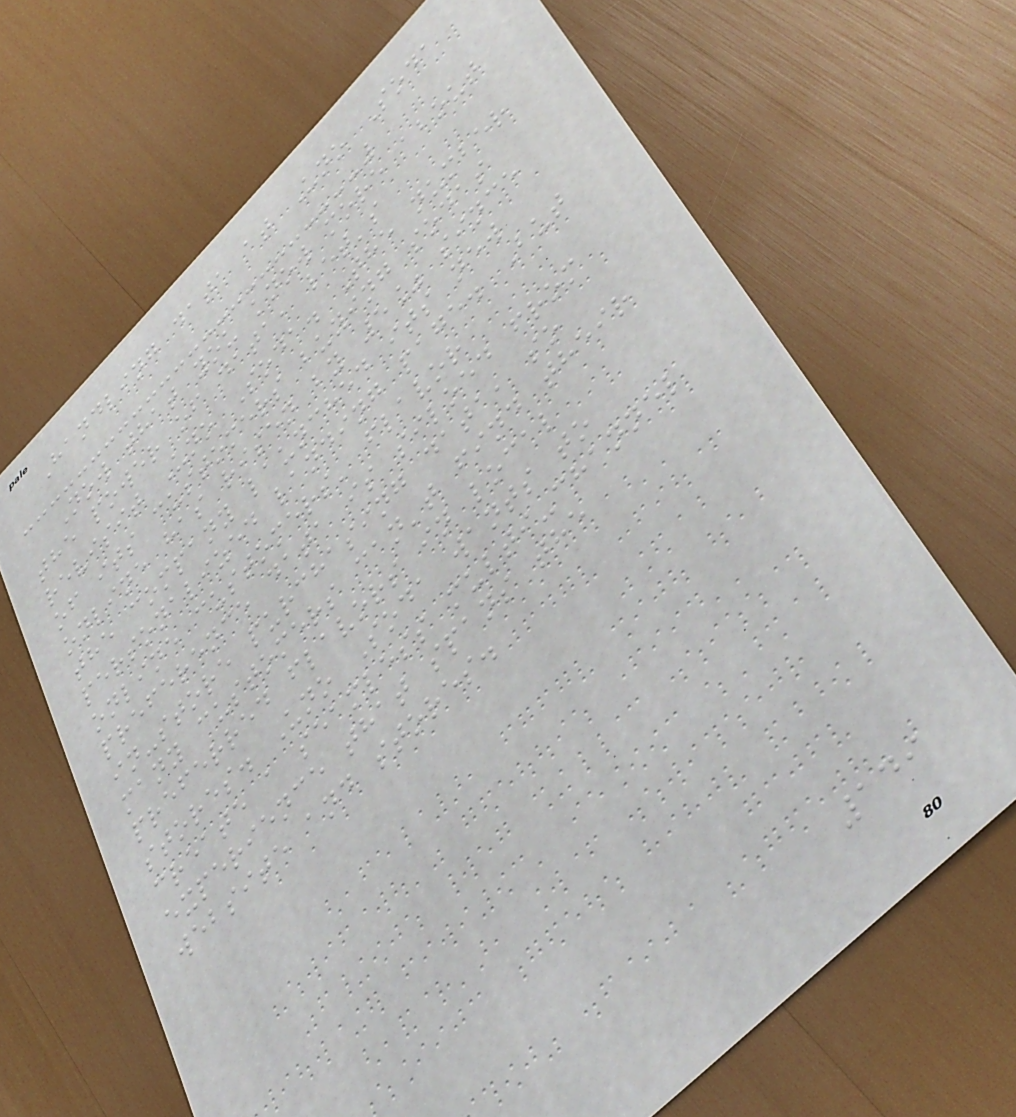Handling data at Uno Soda
Now that you know more about
the power of data, let's
revisit Uno Soda. The number
of its customers buying sodas
online has risen by 5% since
the company launched its new
personalized landing page. But
online customers' flavor
preference data is siloed from
in-store purchasing data, so
many customers can't find their
preferred flavors in local
stores. Uno Soda wants to
create a seamless multi-channel
experience that spans the
website and stores.
149
